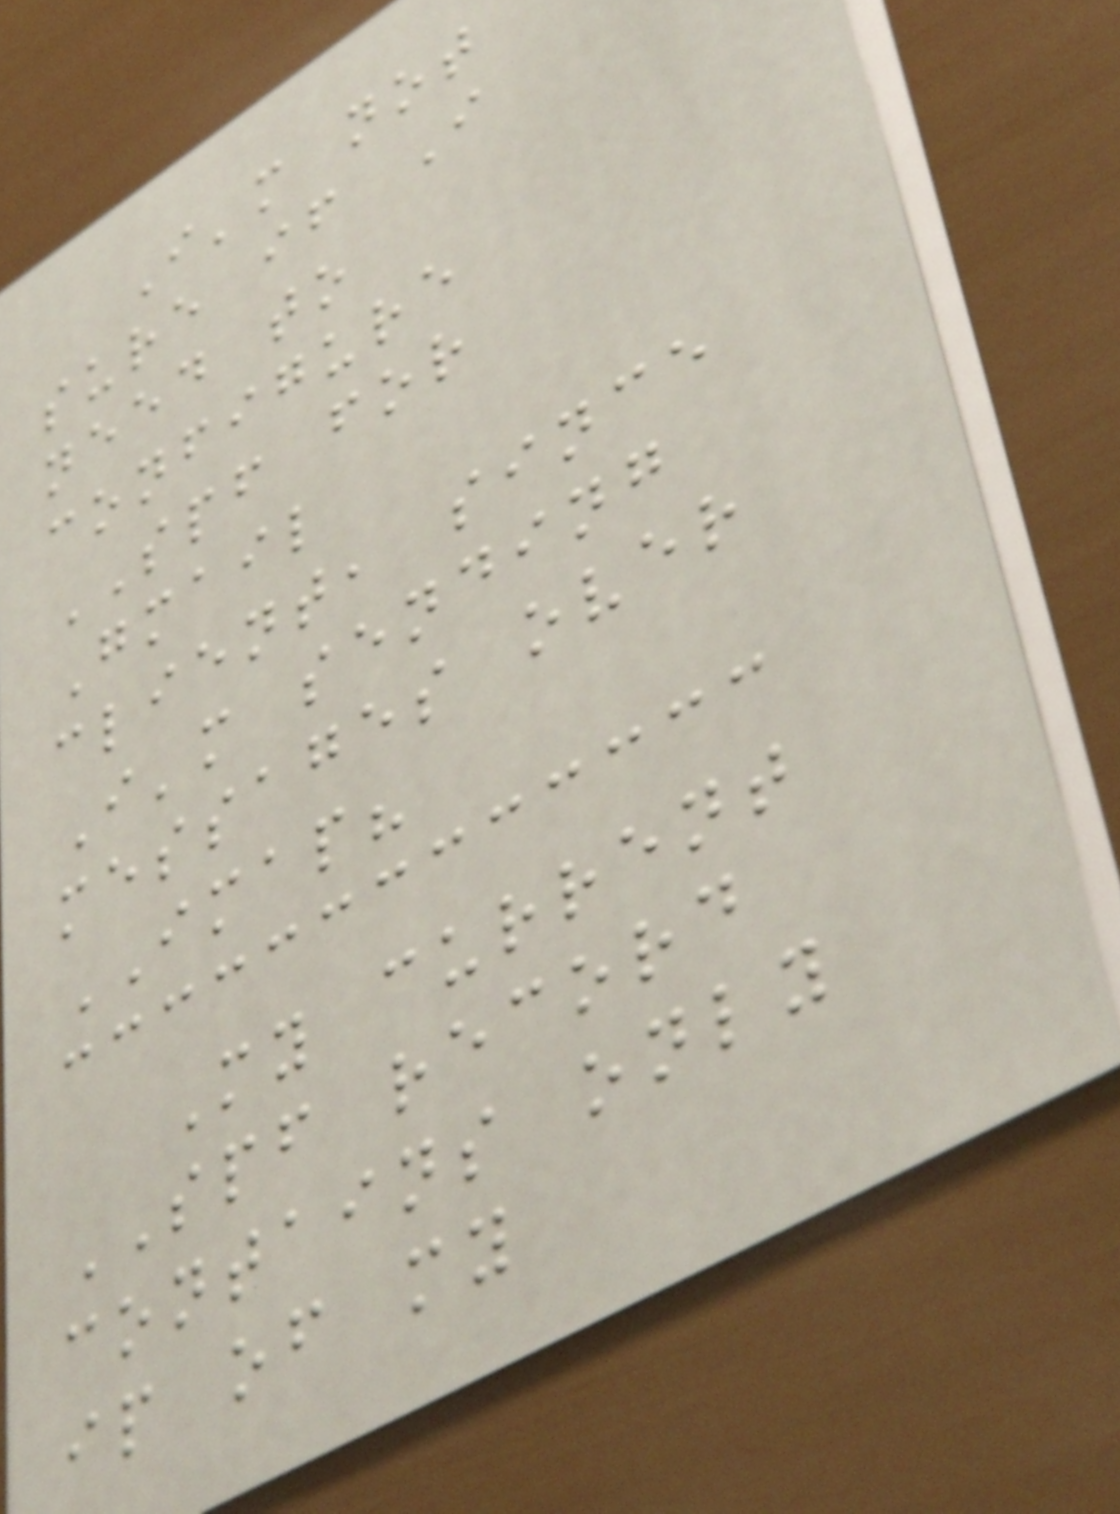I'm not
sure if I
need to
configure
SPF for
Gmail
client, since
I'm sending
messages over
IMAP?
My current
SPF record
contains only
ip of my
